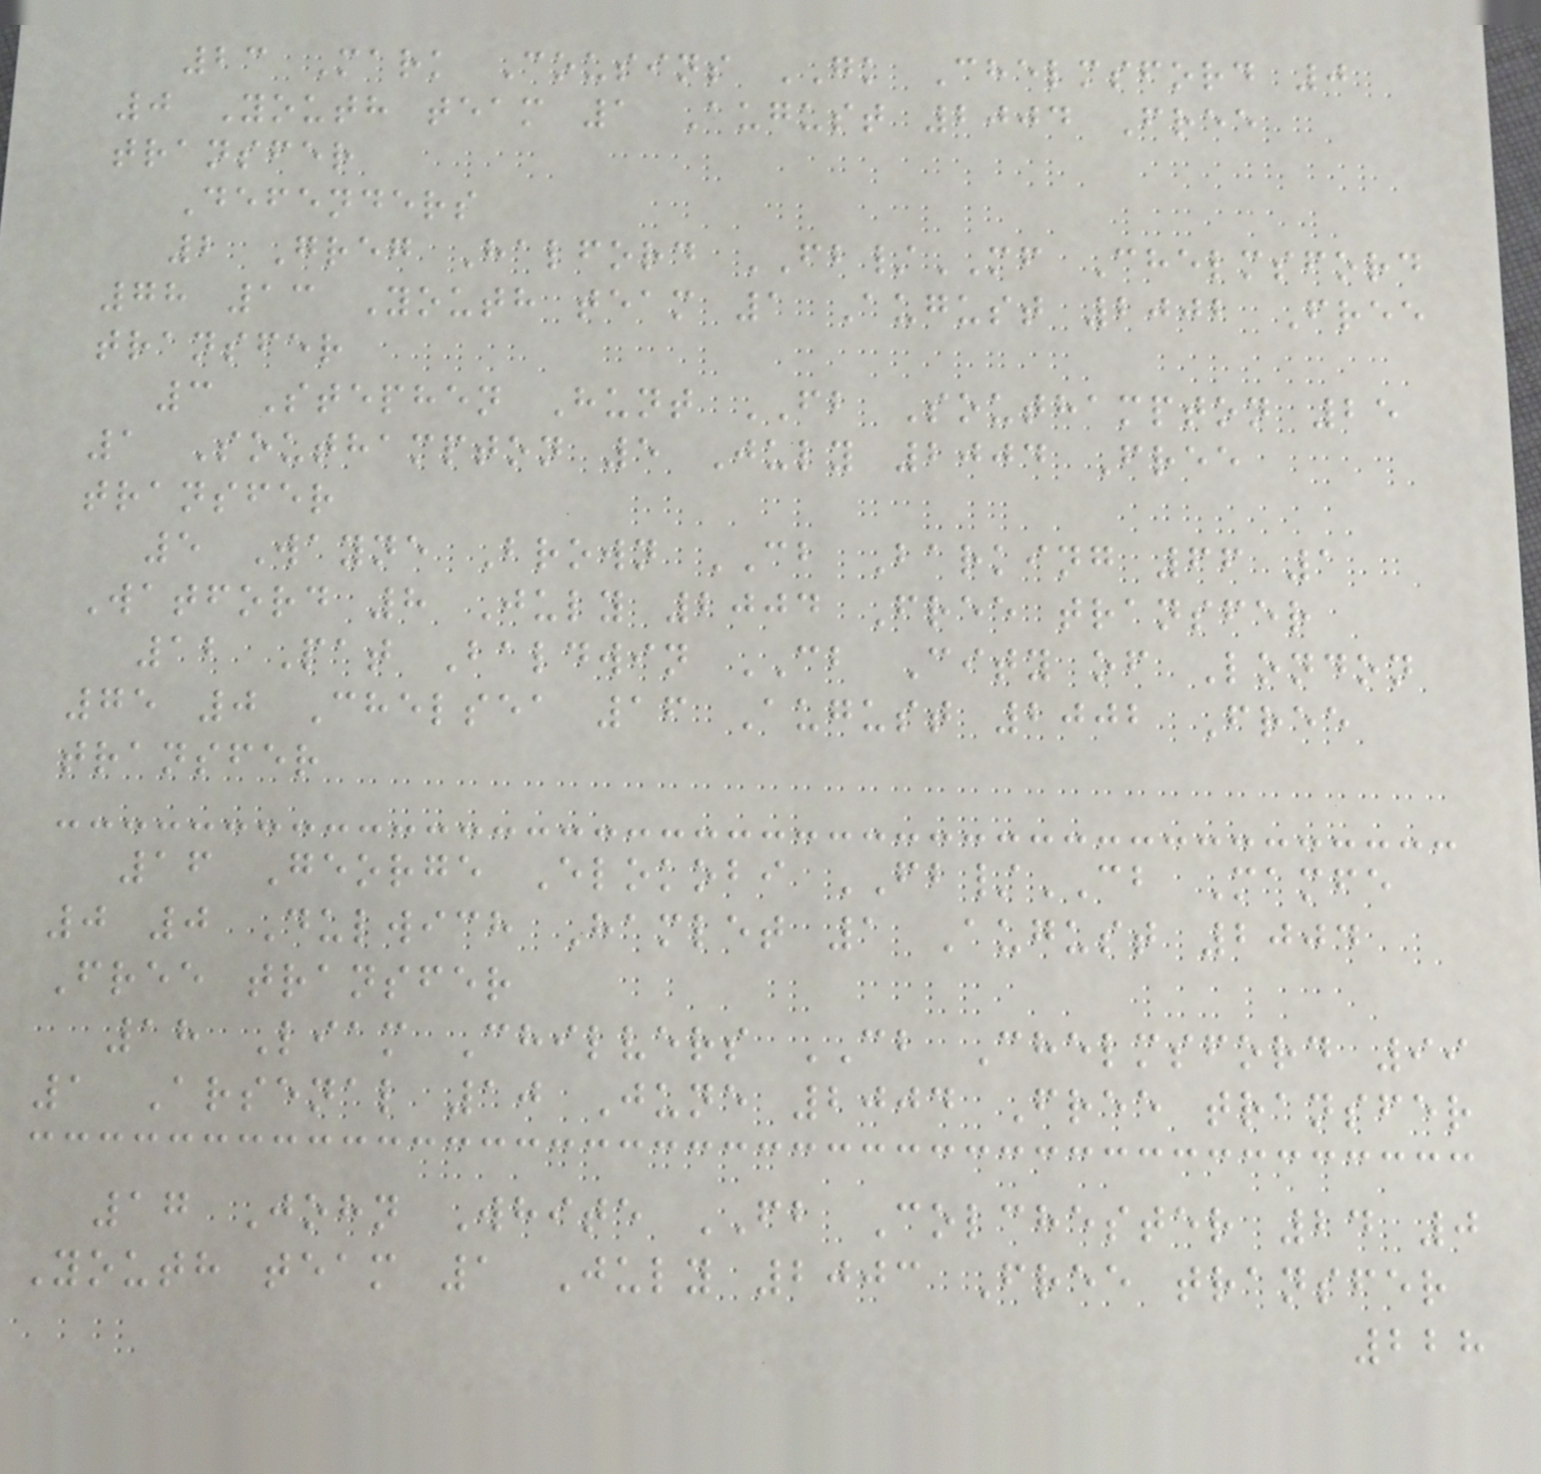23 Mark Cousins GK Chelmsford 0
0 Youth team 1 August 2004 Free
transfer
Defenders
2 Greg Halford FB/MF Chelmsford
78 13 Youth team 1 August 2002 Free
transfer
3 Stephen Hunt FB Southampton 25
1 Southampton 5 July 2004 Free
transfer
5 Wayne Brown CB Barking 66 1
Watford 8 July 2004 Free transfer
12 Pat Baldwin CB City of London
75 0 Chelsea 16 August 2002 Free
transfer
16 George Elokobi FB/CB Mamfe
0 0 Dulwich Hamlet 1 August 2004
Free transfer
18 Liam Chilvers CB Chelmsford 99
1 Arsenal 10 June 2004 Free transfer
17 John White FB Colchester 24 0
Youth team 1 July 2003 Free transfer
228
